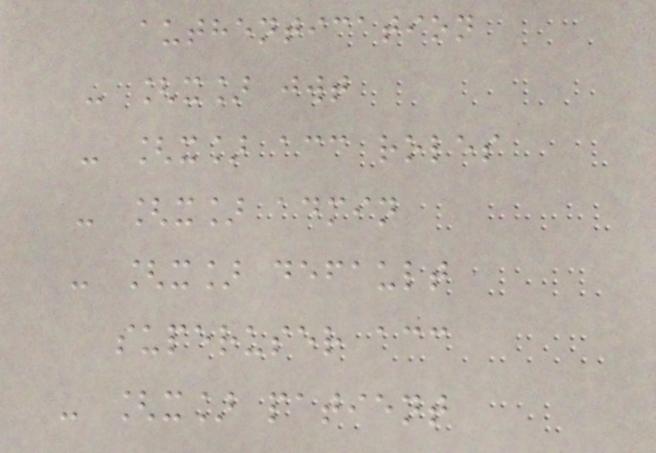authentication
- [x] jwt
- [x] acc roles
- [x] admin
- [x] default
superuser acc
- [x] patient
